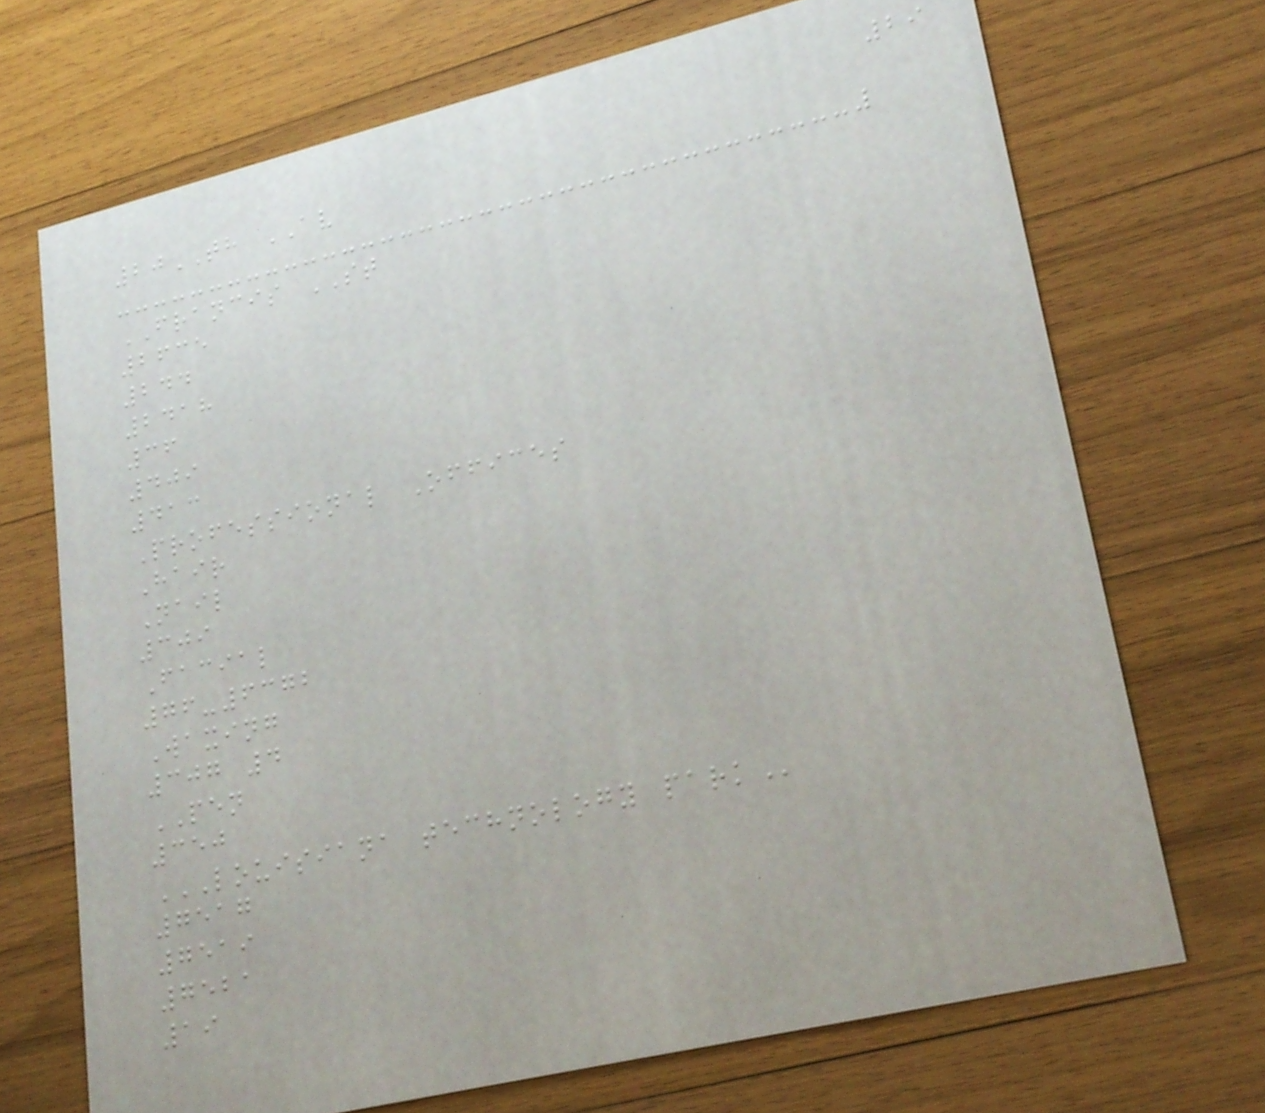29
20TH AV
FRANCIS ST
2635
244
2418
36
409
413
Professional Offices
Hair
Nail
309
Facial
76-6372
Waxing
307 4
PEN
350
LOUISIANA TECHNOLOGY PARK
7517
7519
7521
19
